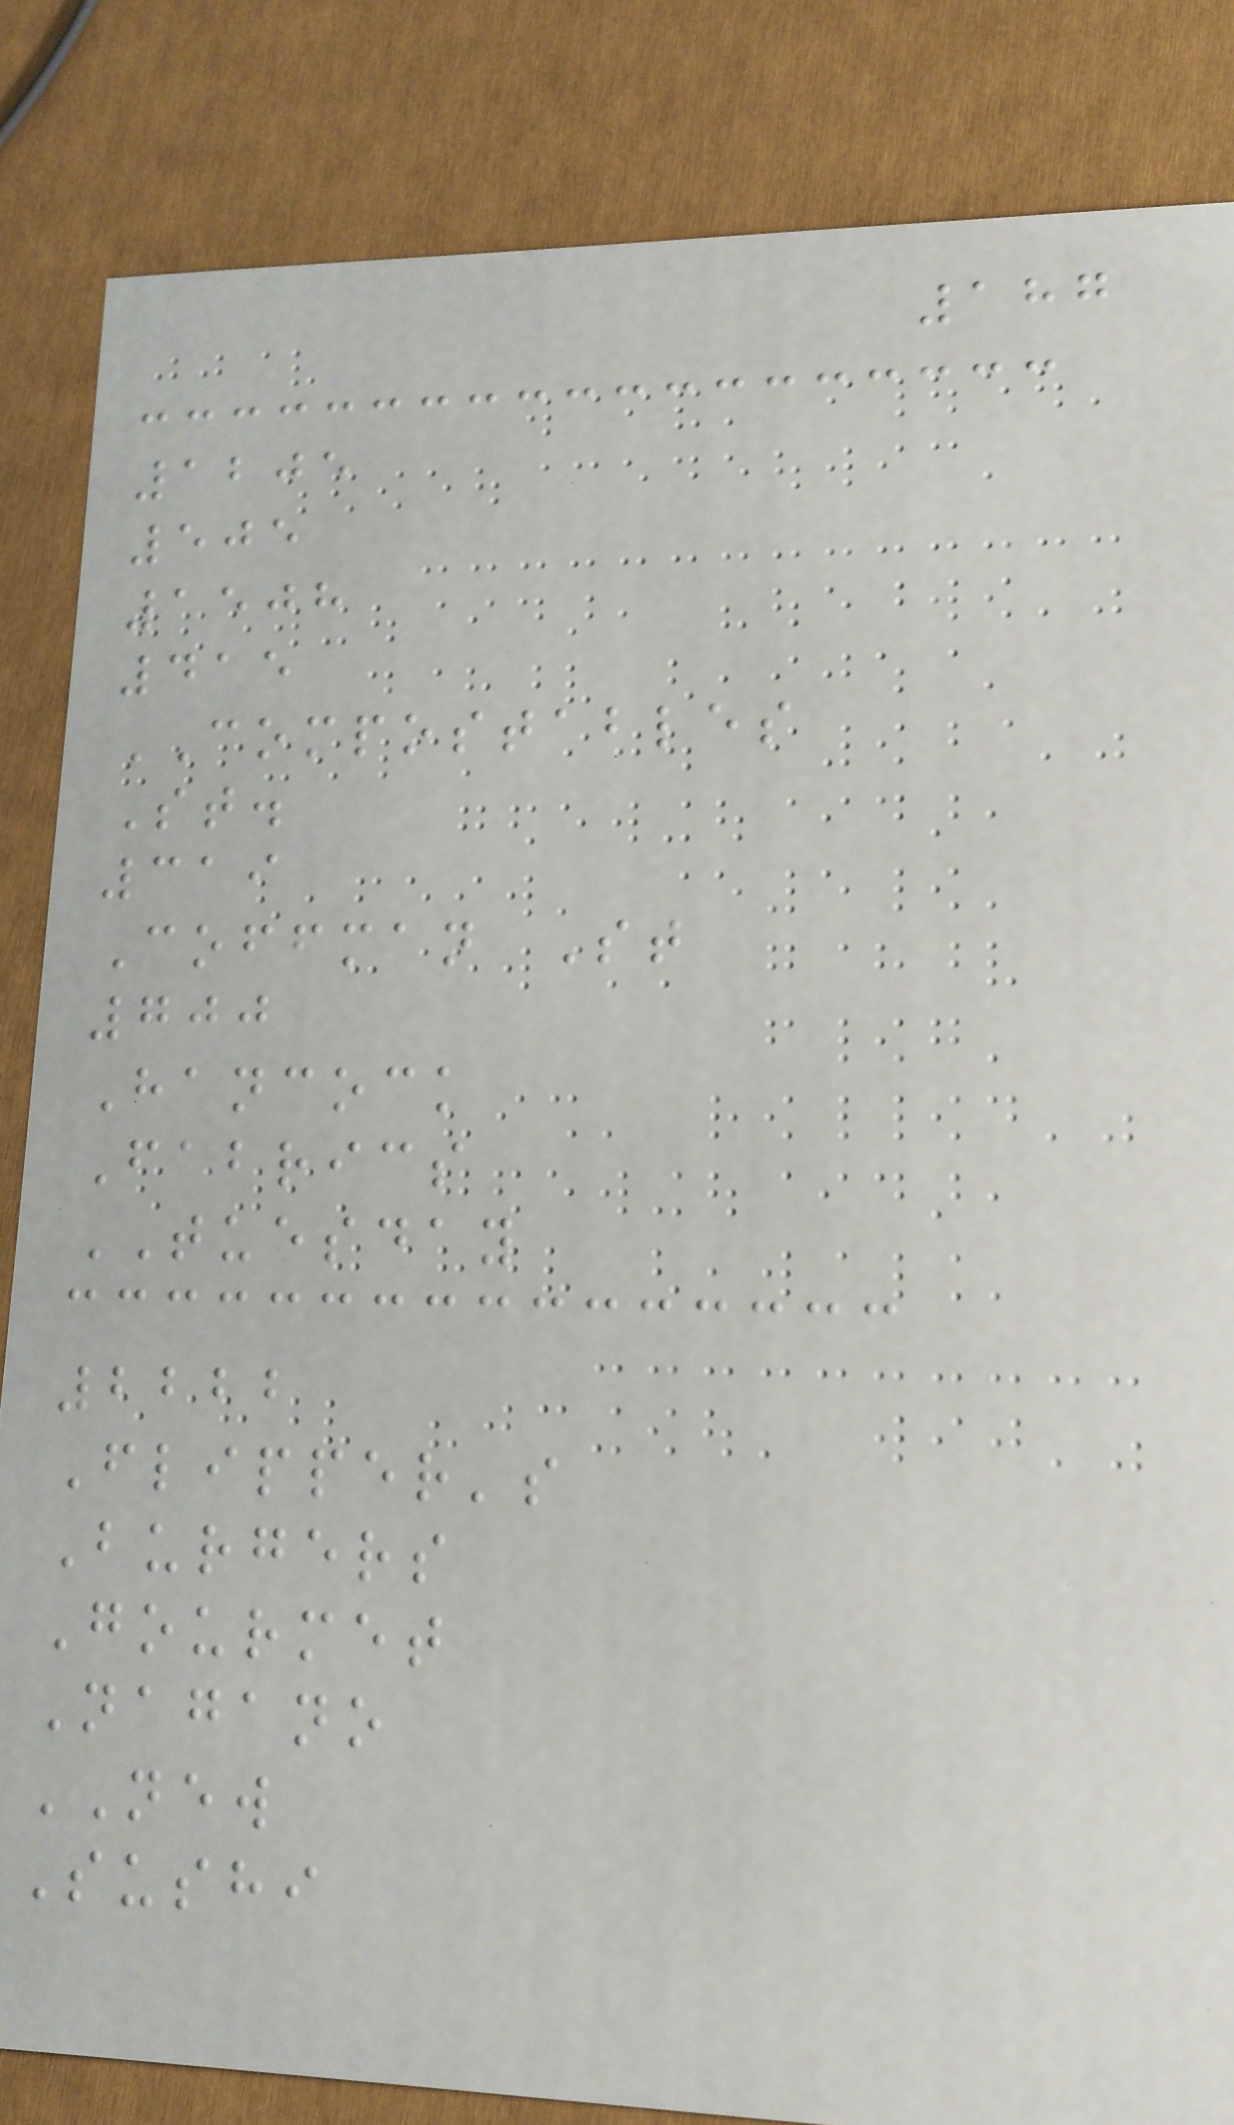187
1205
505
1508
415
COMPOSTABLES
St.
319
Coffman St
700
Hancock
Fabrics
TUESDAY
2222
Flipper's
Burgers
Gourmet
Nagano
NEW
Sushi
